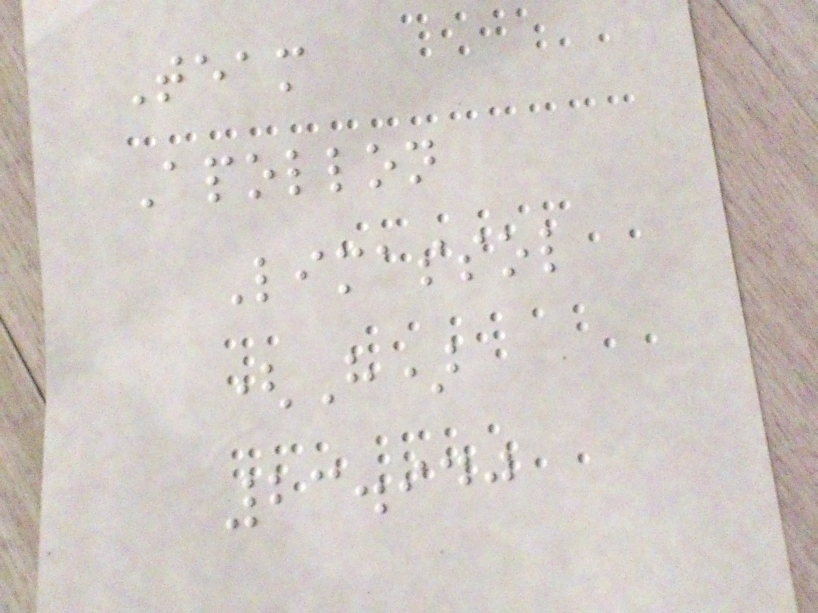Team
Apollon
Limassol
(H)
23.940
